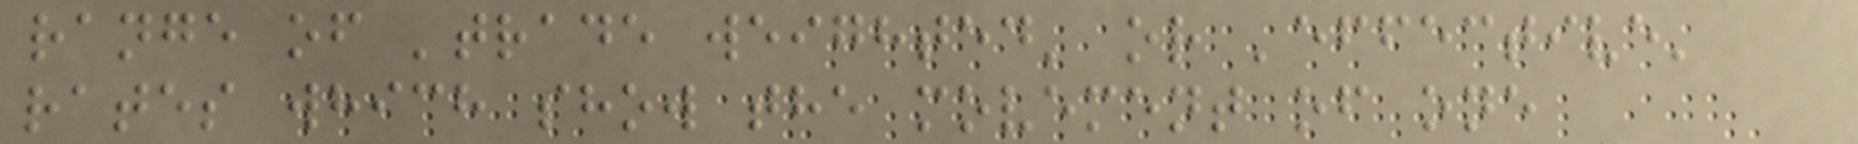range of 'trade weighted' or 'effective'
rates which show the movement of one
